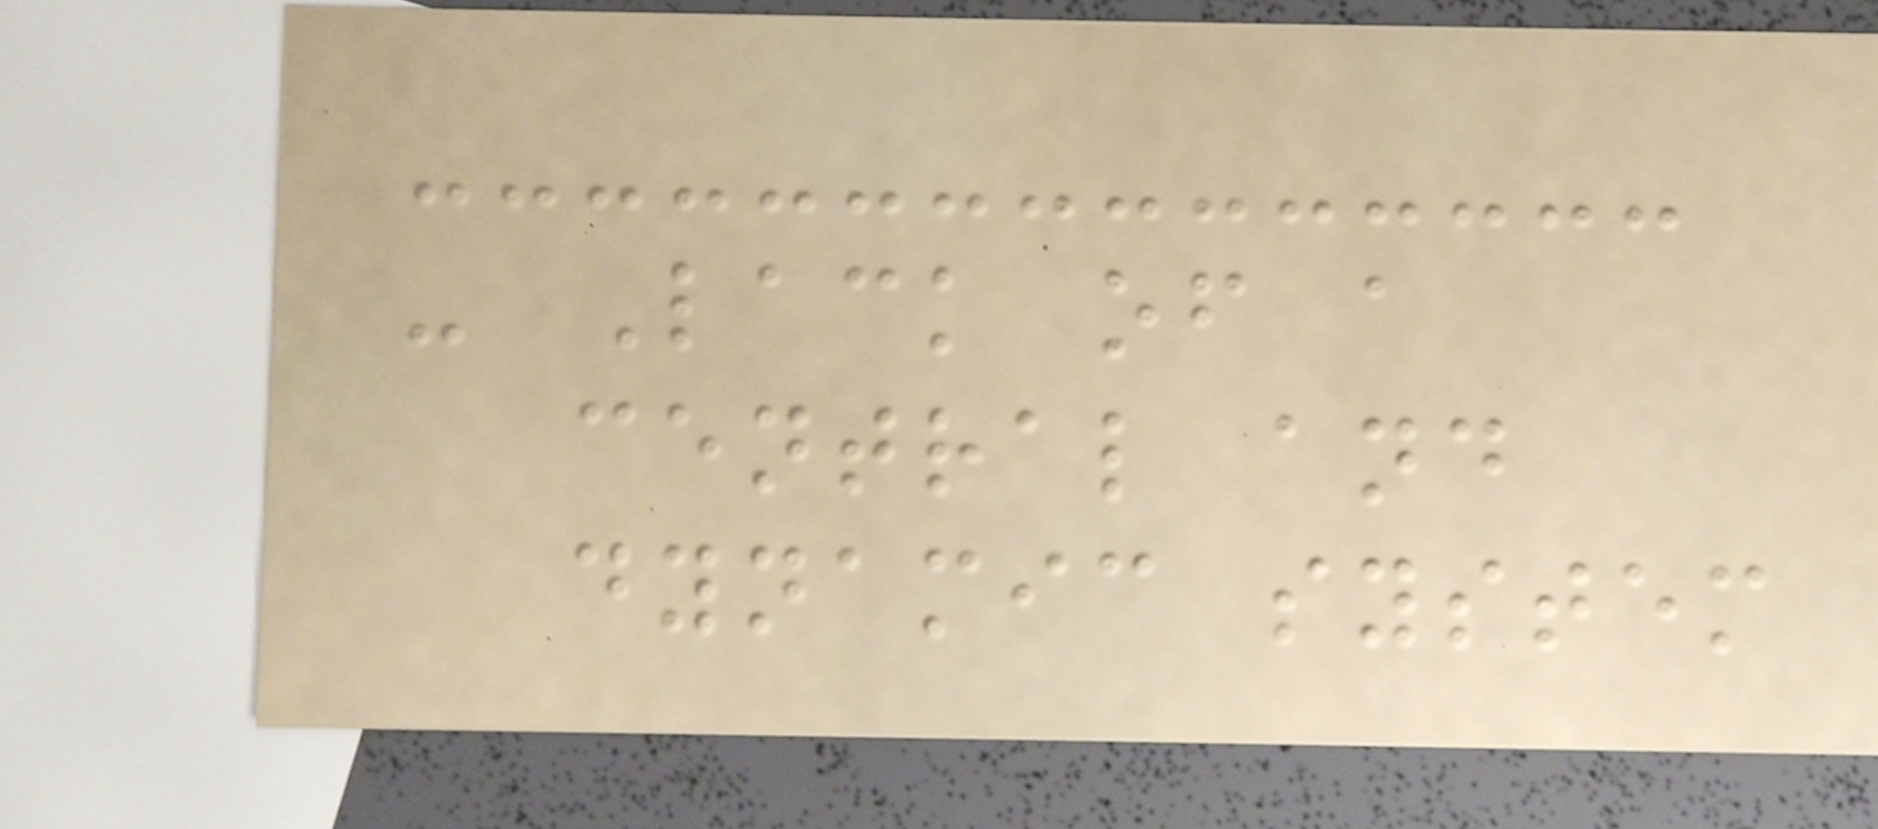- Lack of a
central and
dynamic system
